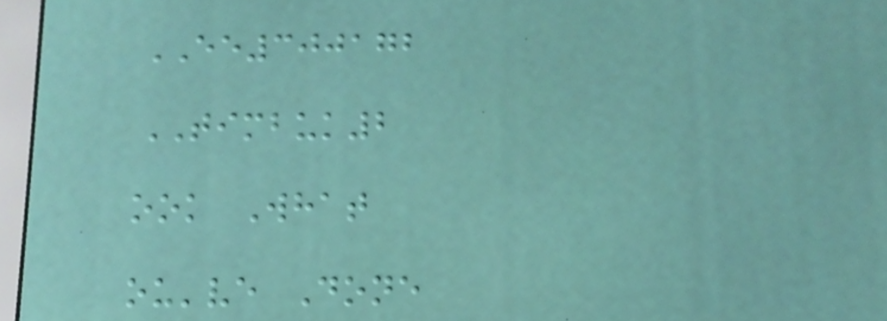EE300172
TIMBUK2
ook What
ou've Done
